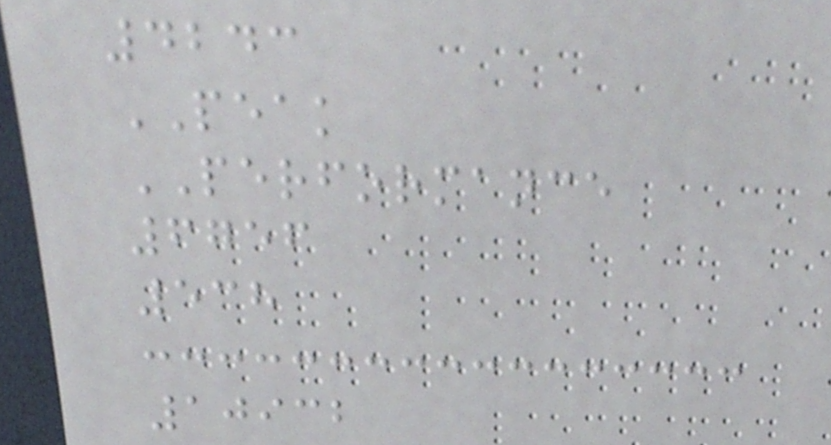4243
PEAK
PERFORMANCE
6756
538
10932
